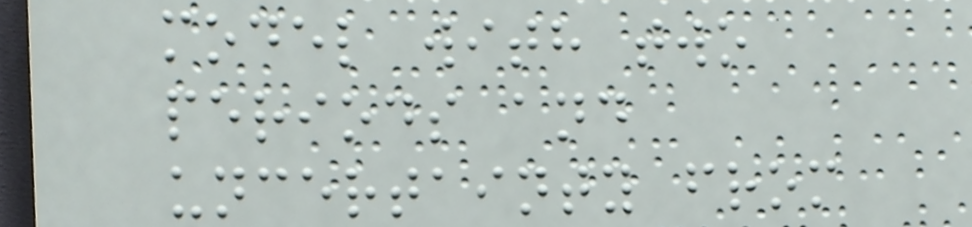model with two
periods and
uncertainty from
